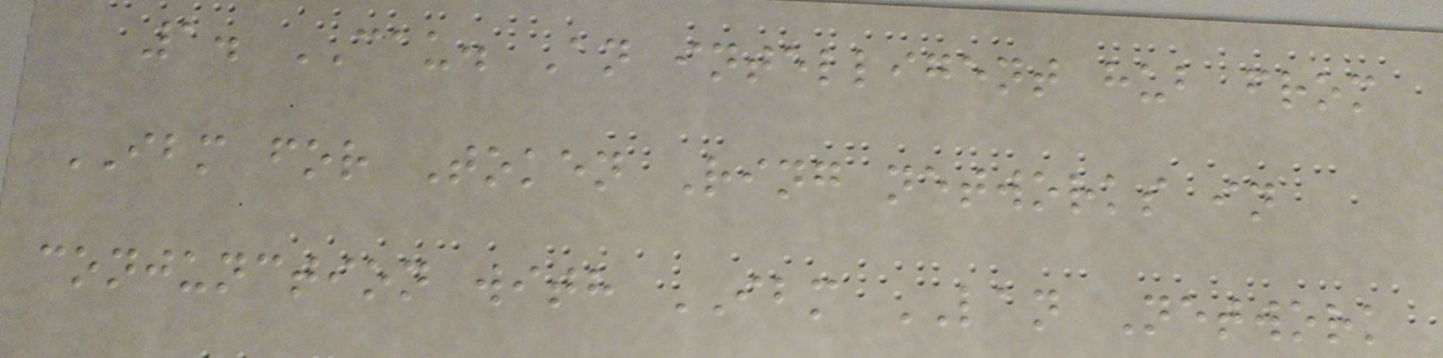1. CAU. An intelligent hub from
IBM for Token Ring networks in
conjunction with IBM LAN Network
